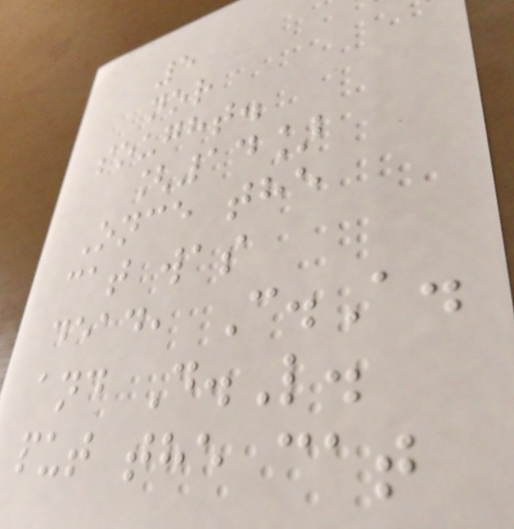5
nor
sought.
[14]
Once the
cat was
dead, C.A.
and D.L.
put the cat
